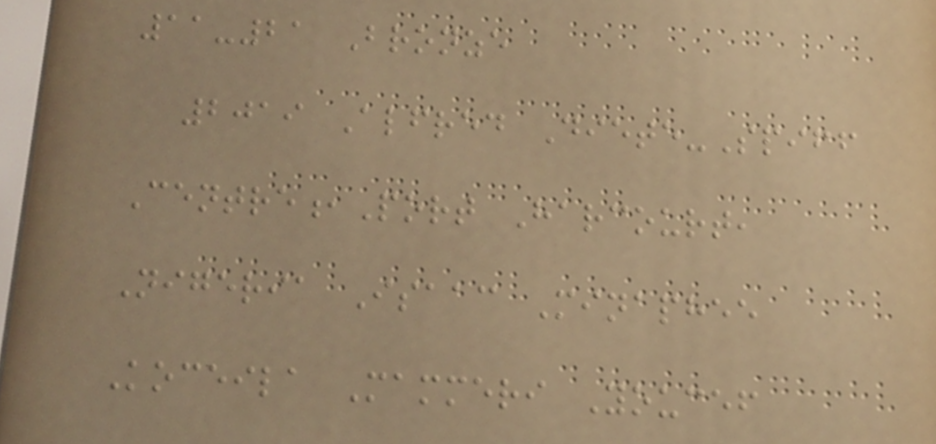11-21 Bronze
2019 Alfred Diete-Spiff
Centre,Port Harcourt,
Nigeria Isaac Minaphee
Koceila Mammeri Youcef
